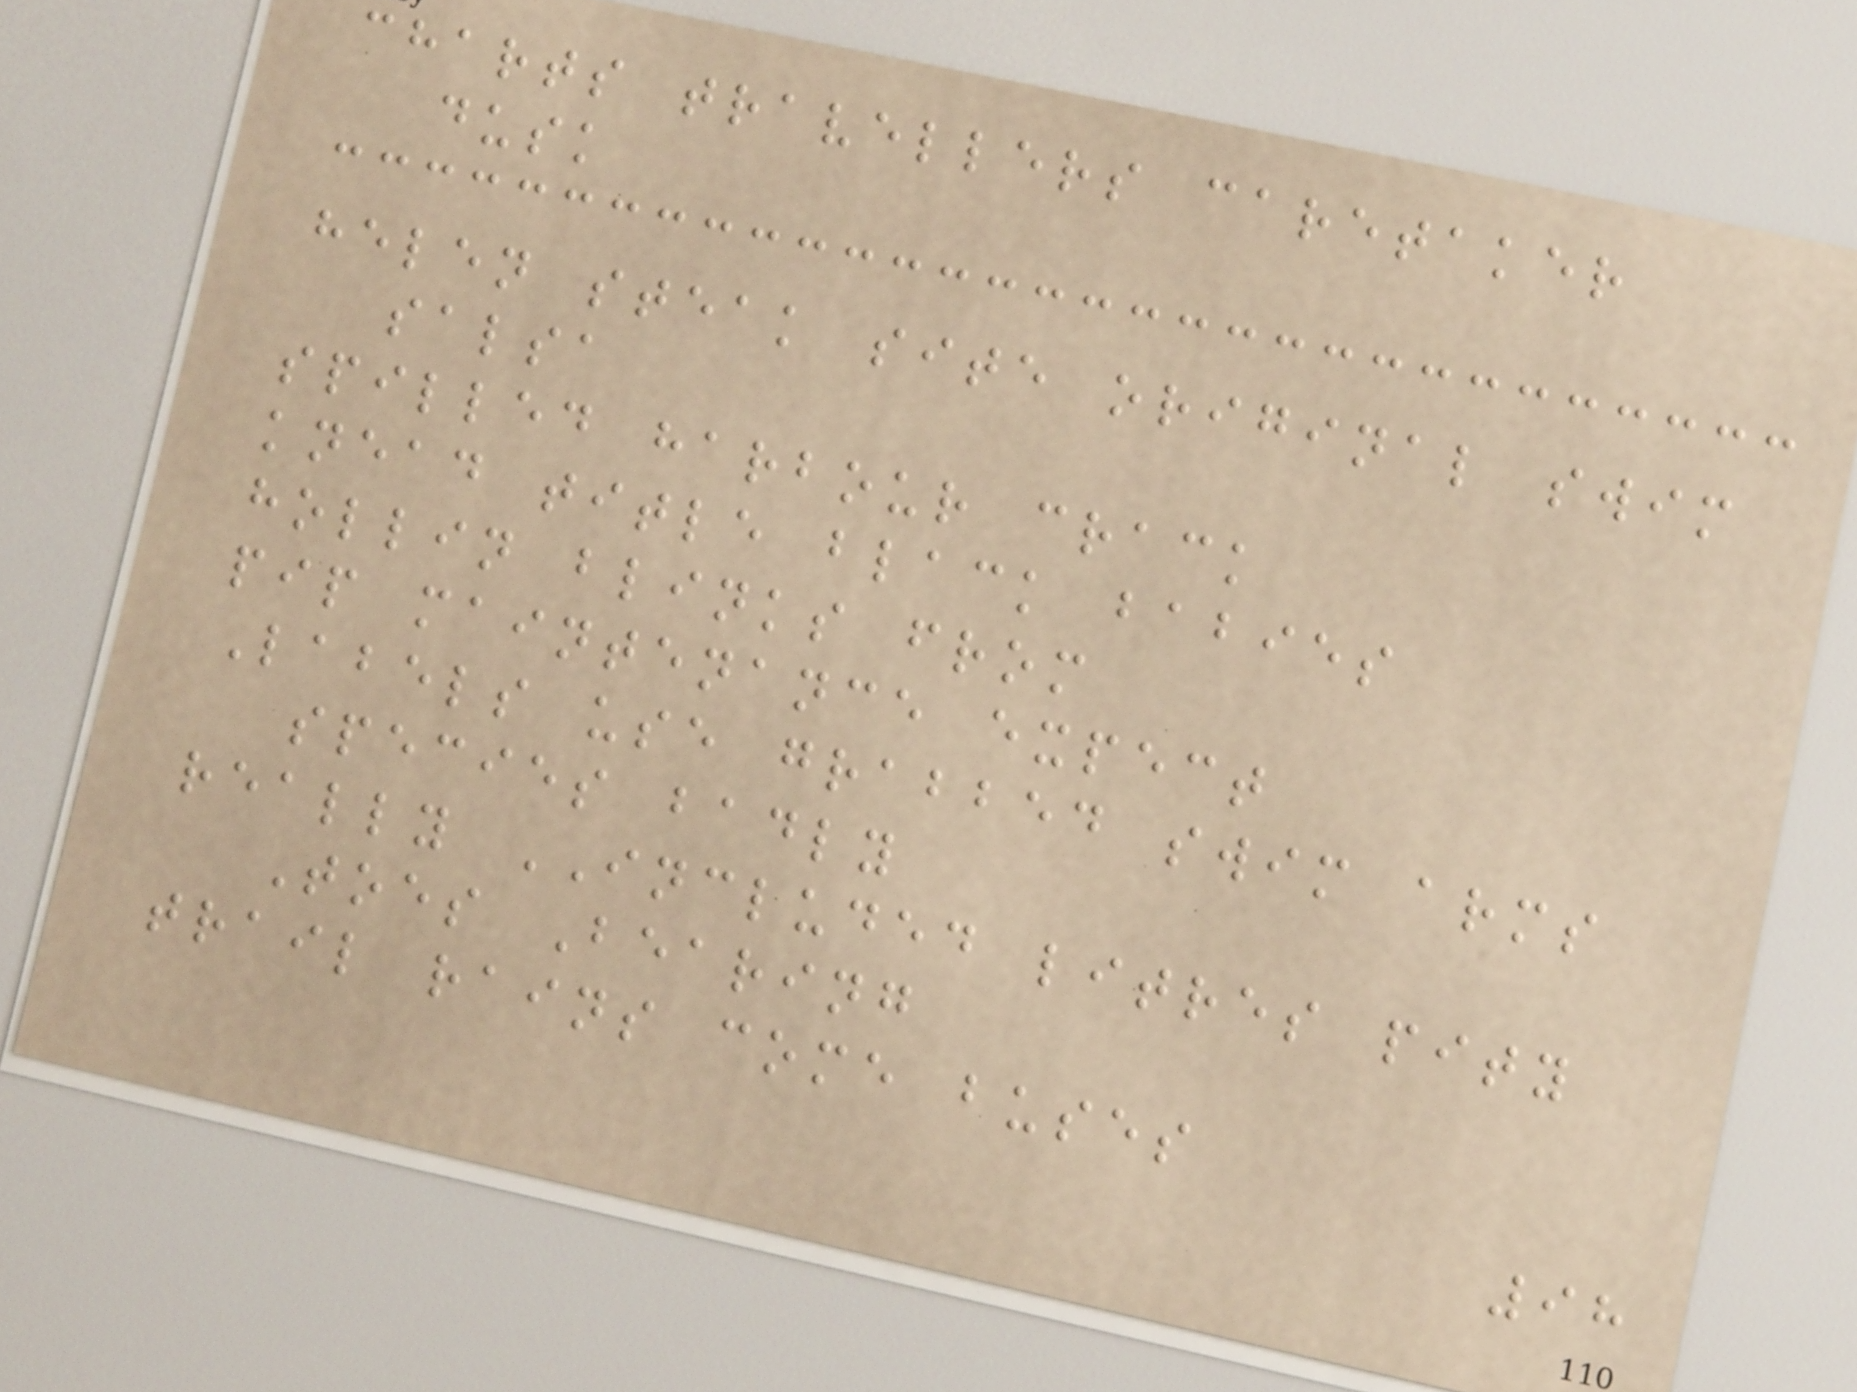charts travellers caretaker
dusk
helen steak site original swim
salsa
spilled harbour crack
knead title black babies
hollin blinks from
pip maintenance expect
Labels use grabbed swim arms
species badly
really INCLUDED litres pity
Toes Bearing
trail rains come buses
98
